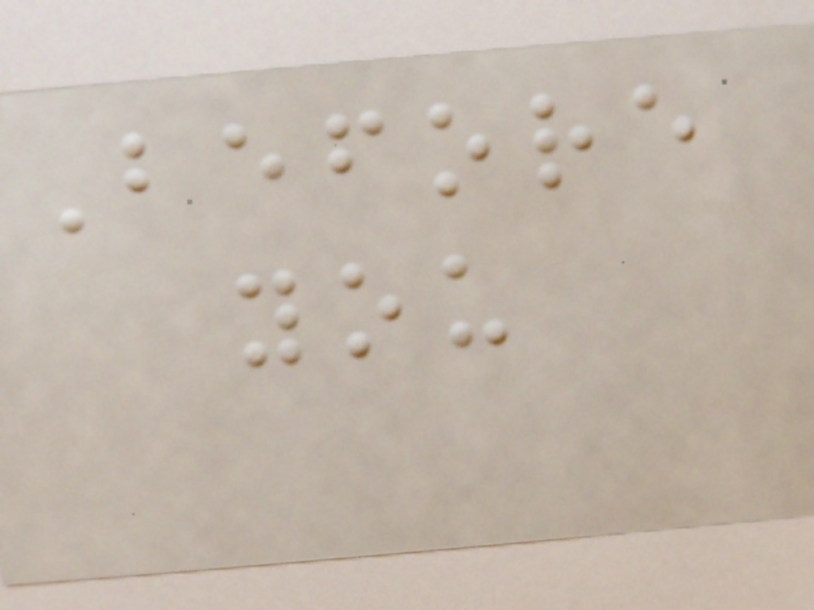Before
you
